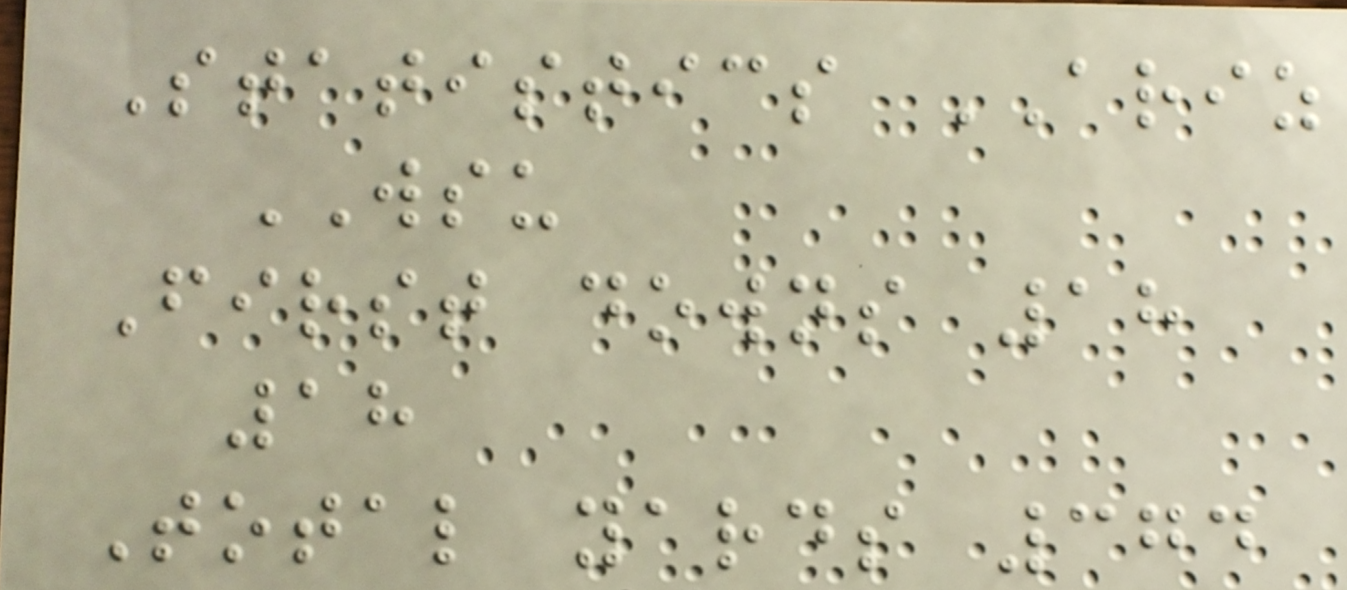Statistics ARIZ
WSU
First downs 18
18
Total yards 374
